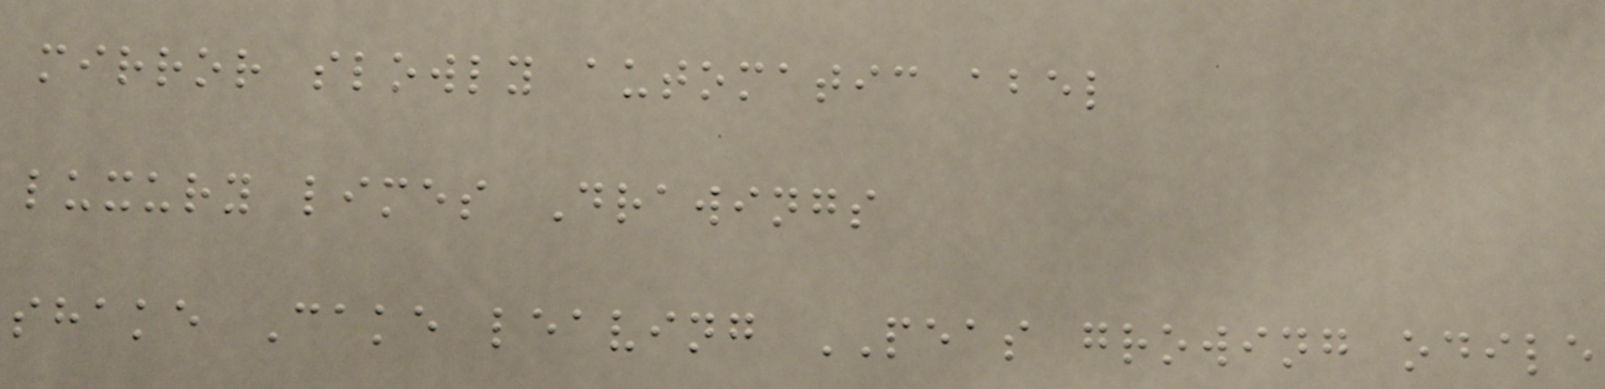mirror slowly automatic abel
luxury limes Drawings
shake Cake leaving PEAS growing odile
